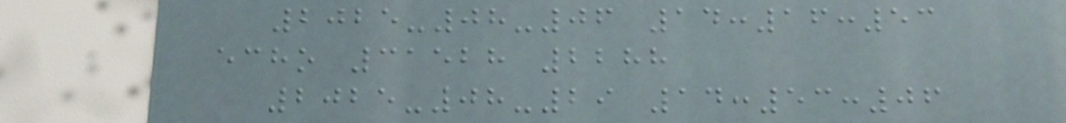2025-08-06 14:16:53
echo 31528 2288
2025-08-29 14:53:06
